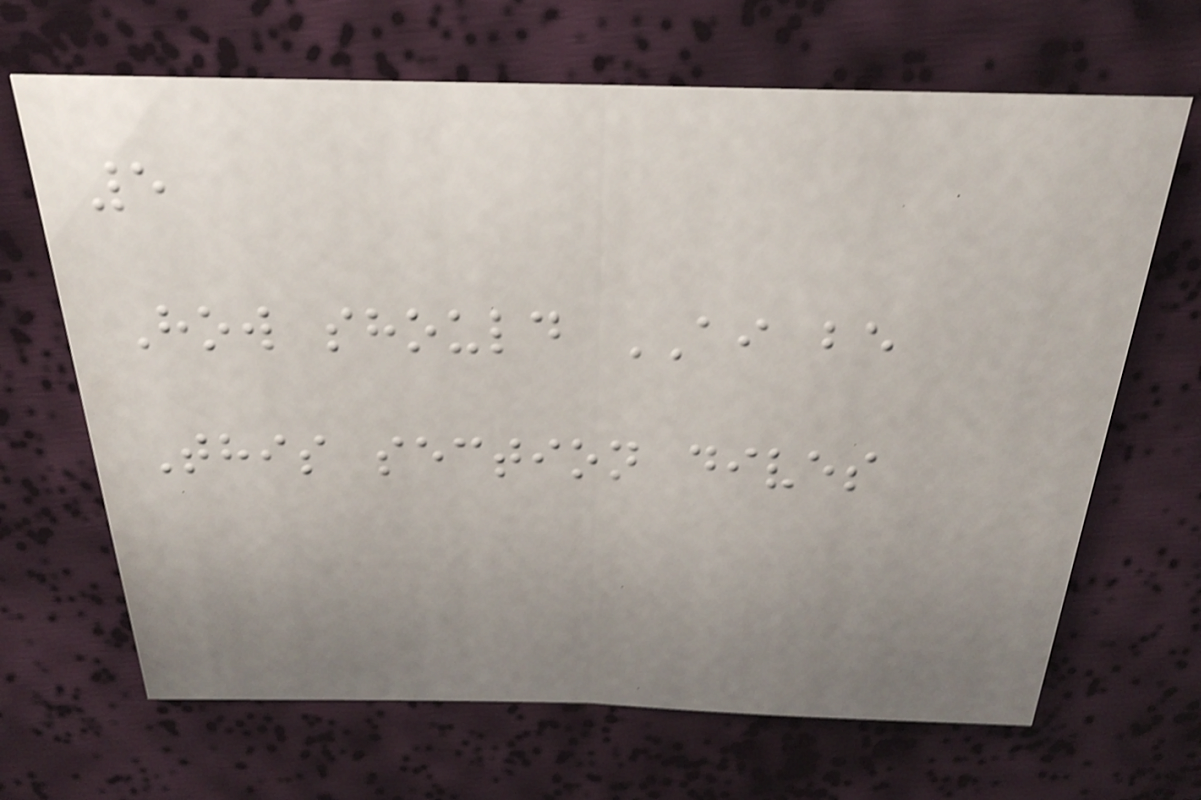5
How should AI be
This section dives
